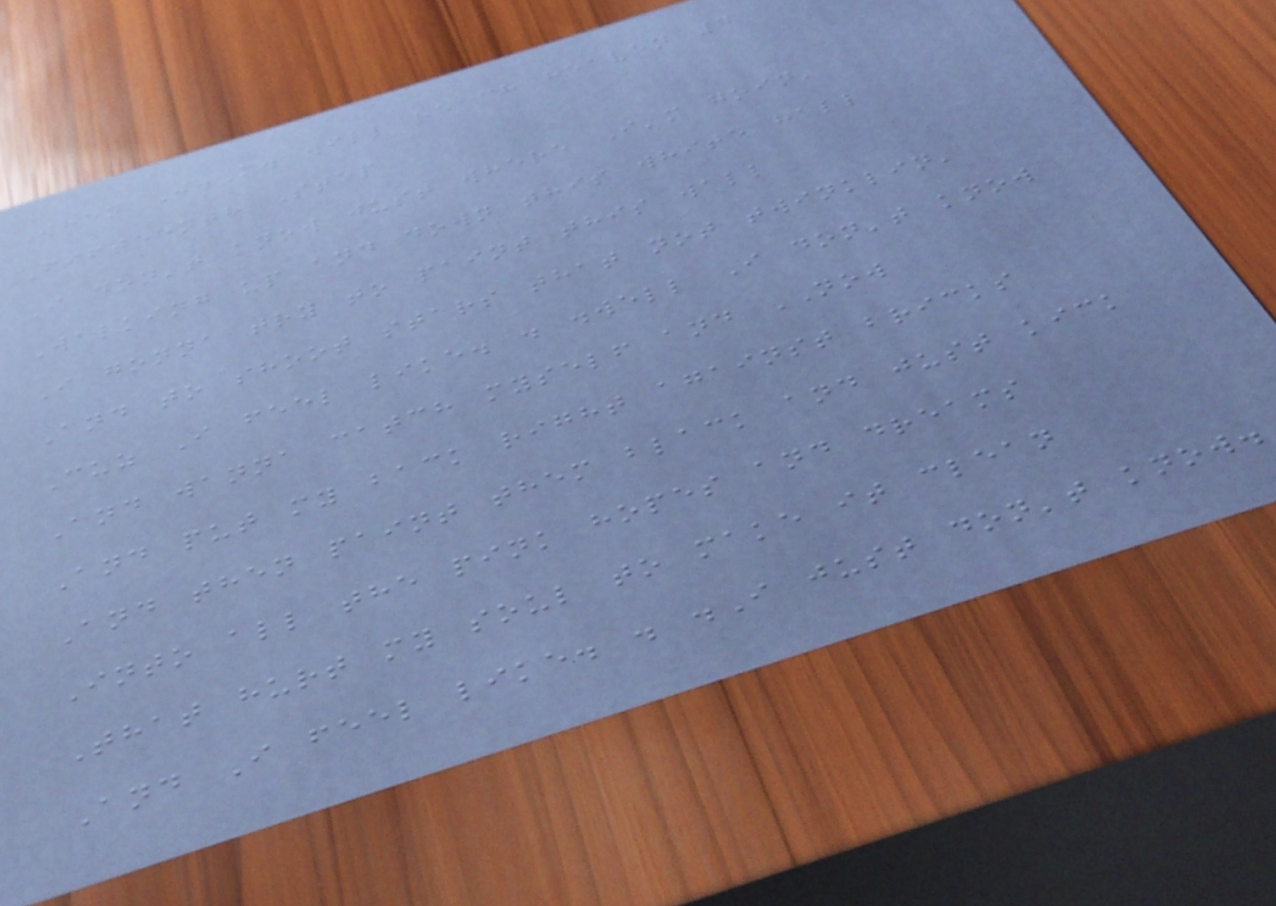When J.M. will reach heaven 7
Fifteenth Step
I don't know just where I'm goin'
Walking up and down this white hall
I gonna try to paint this wall
And to shoot stars that not twinklin'
Cuz I feel like. . .well I don't know
And wanna catch myself and NOW
And put my back right against bricks
And then paint them black and just kick
Into all the pink hopes and dreams
That hurt my soul to make it clean
And I feel like. . .I just don't know.
